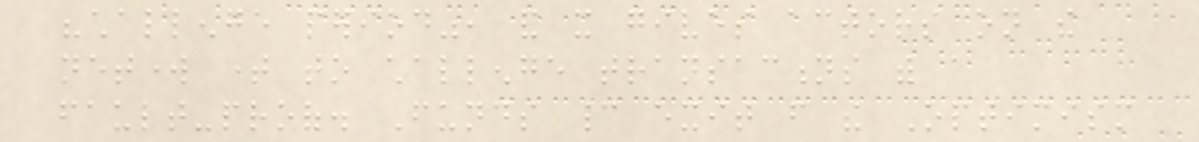"challenge period", and it gives actors on the
network time to challenge transactions with a
fault-proof. Funds cannot exit from the Optimism
